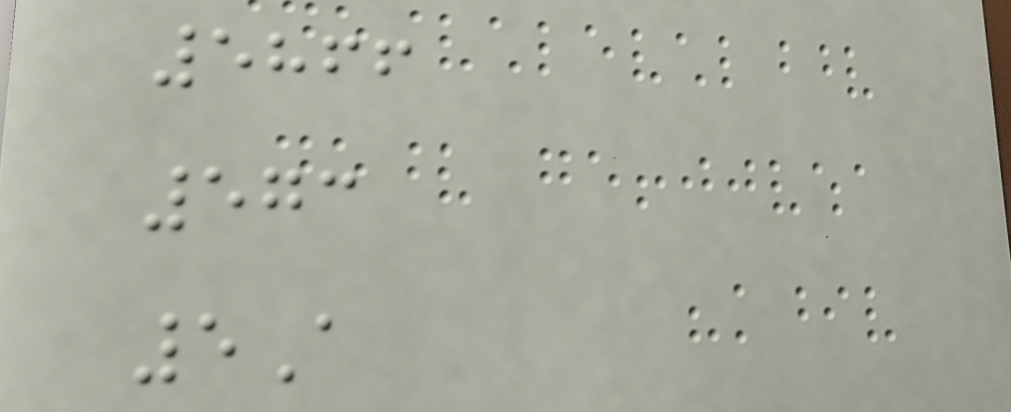5866
573
5A
